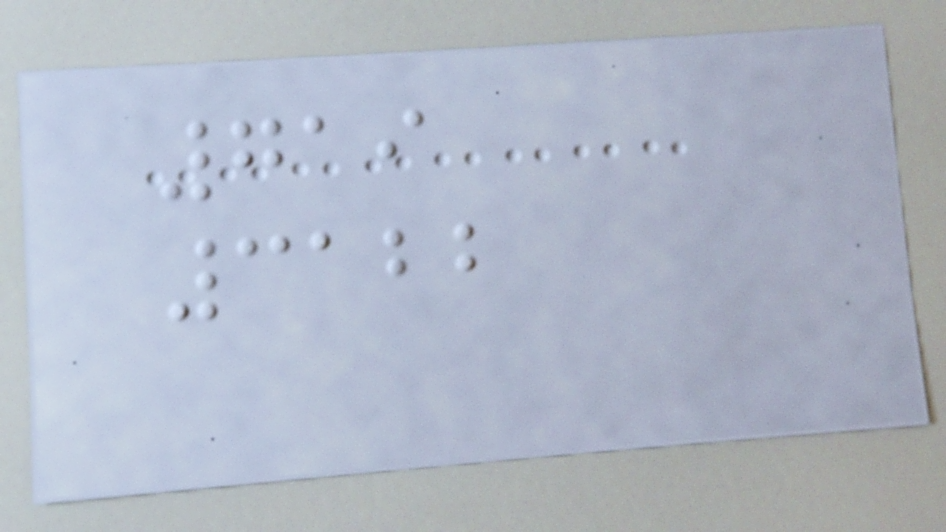719
3122
